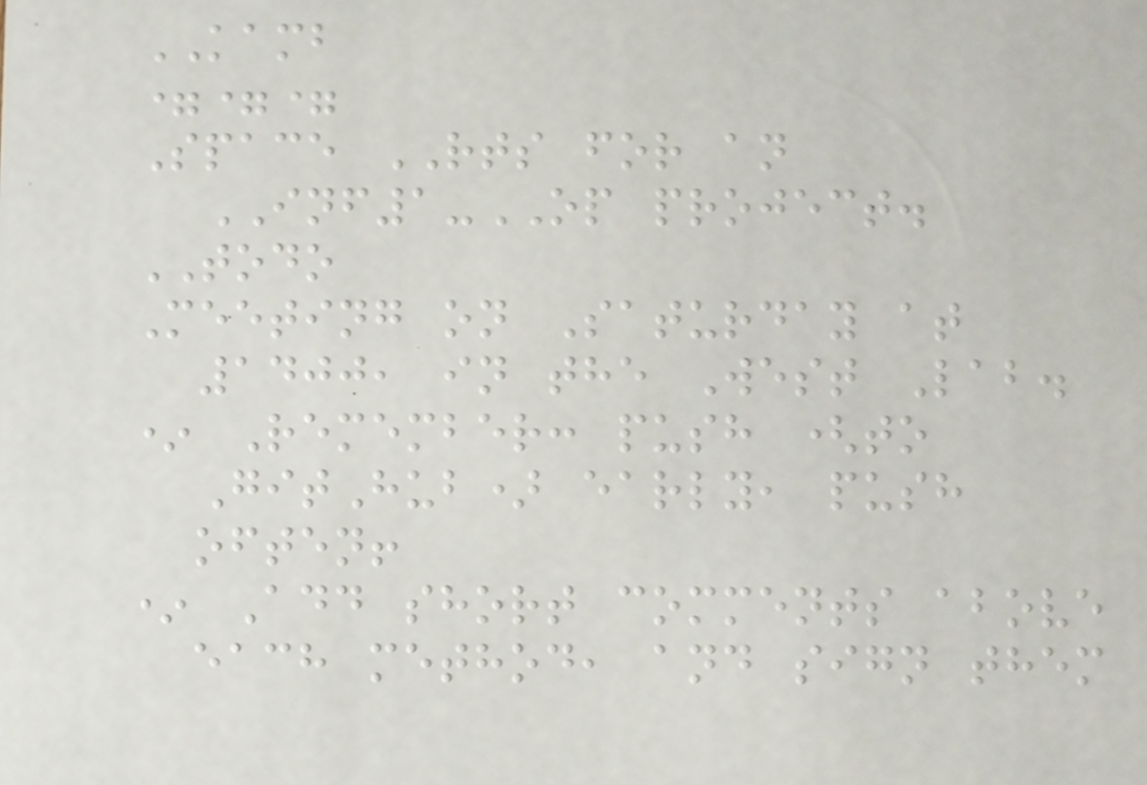KAMB
===
Space RTS for an
INF1-OP project.
TODO
Meeting on Saturday at
1400, in the West Lab.
* Remember: push (to
GitHub) early, push
often!
* Add short comments above
each method, and sign them
